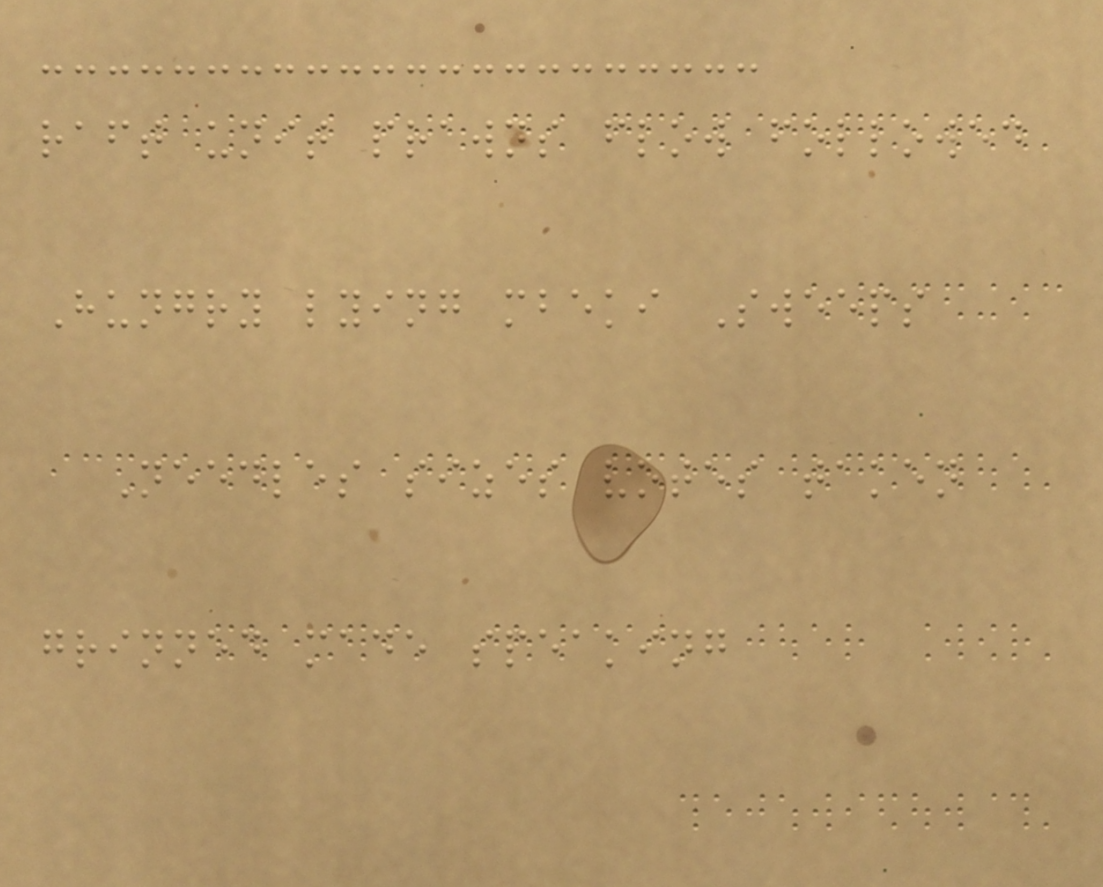raft unit prawns flow followed
Hungry lying mbeki Sweeps
Needles sizes votes taken
grinned made speaking
